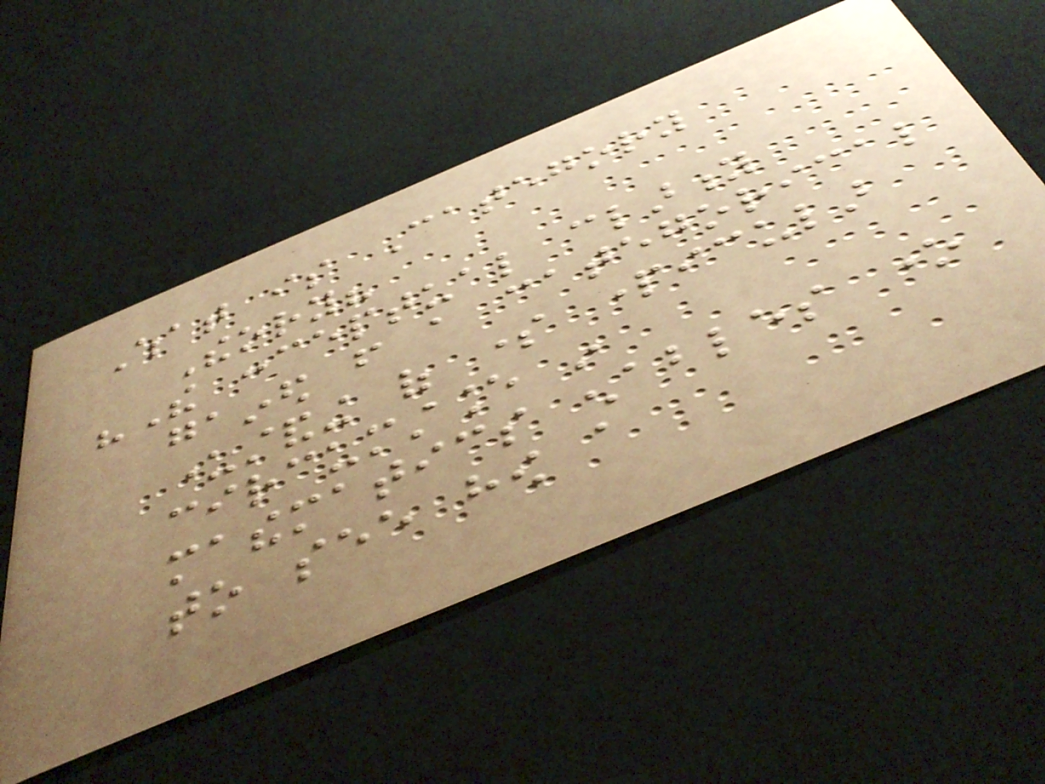What is Category
Theory?
"The conceptual clarity
gained from a categorical
understanding of some particular
circumstance in
mathematics enables one
to see how a
